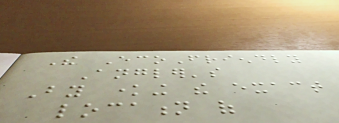The EcoFriendly
Angler's
By knowing the exact
location of
